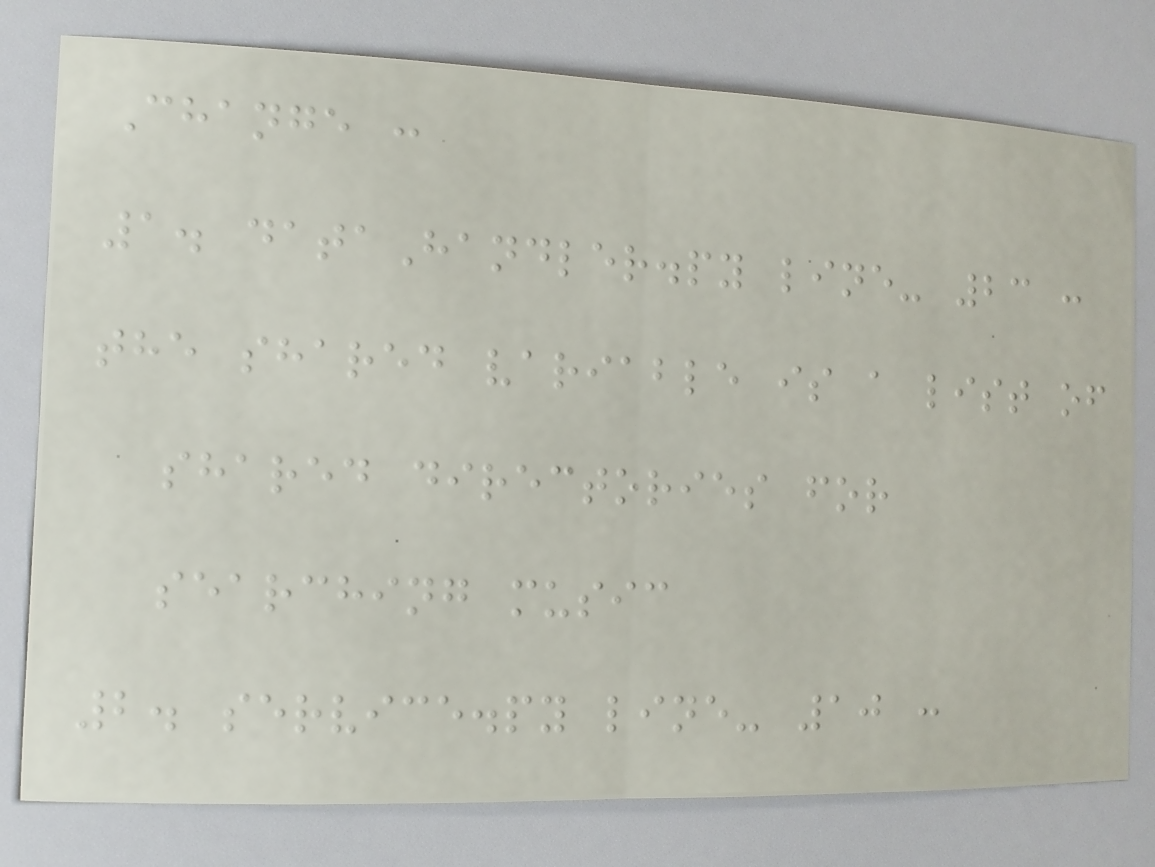Change :
1. dataHandler.py line- 23 :
the shared variable is a list of
shared directories for
searching music
2. service.py line- 10 :
